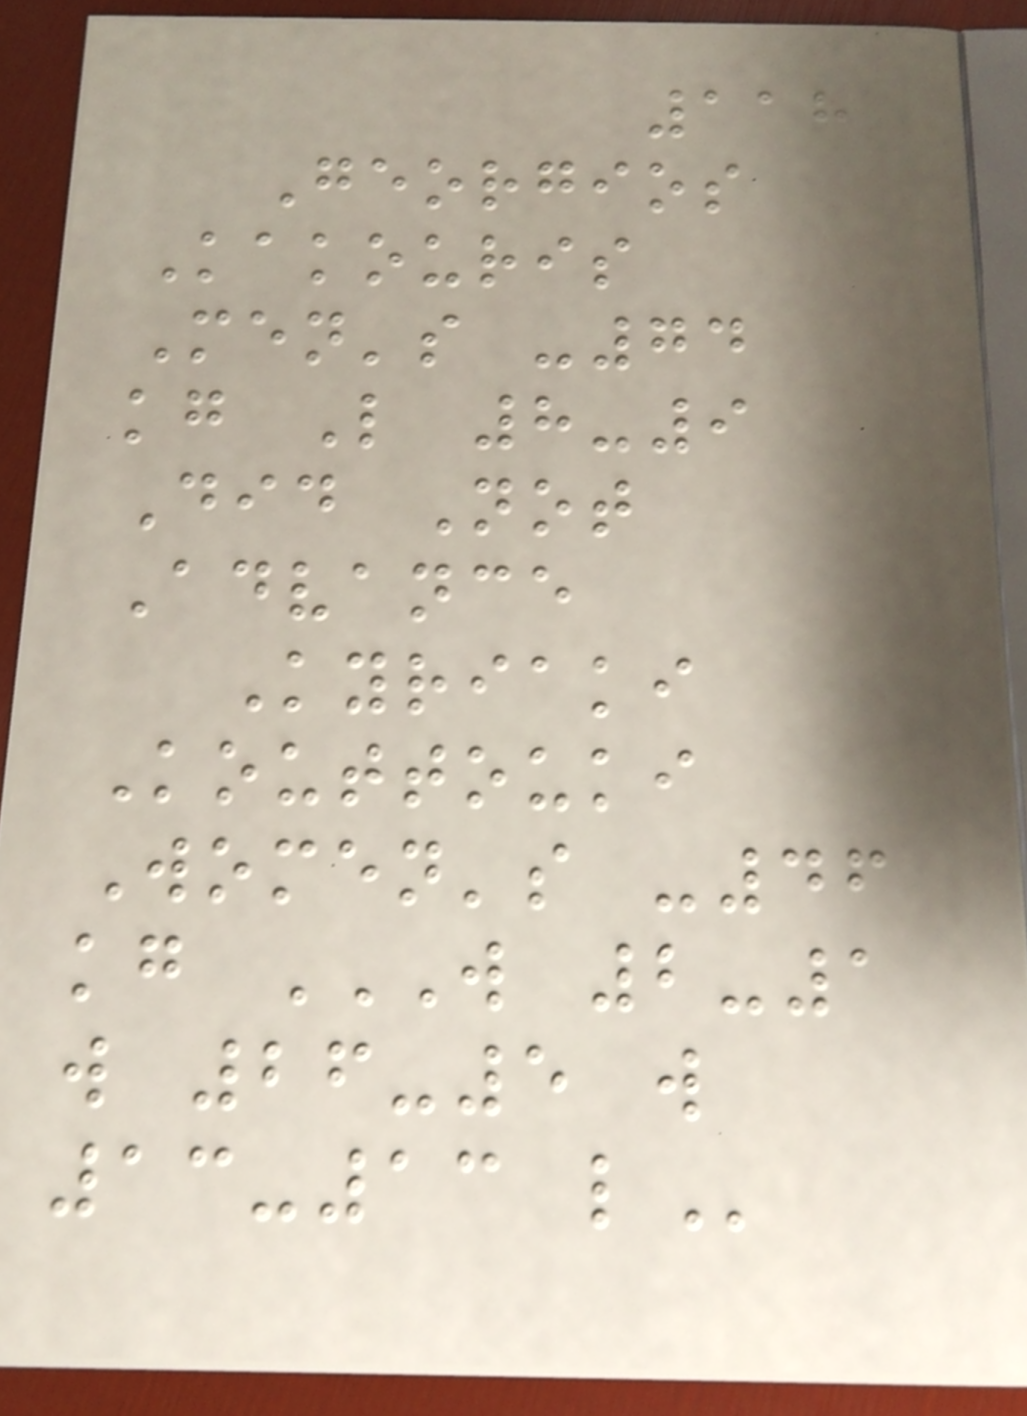118
Georgios
Kakouris
Men's -74
kg L 8-9
Did Not
Advance
Kyriaki
Kouttouki
Women's -46
kg W 2-1
W 26-5 W
13-13 L
